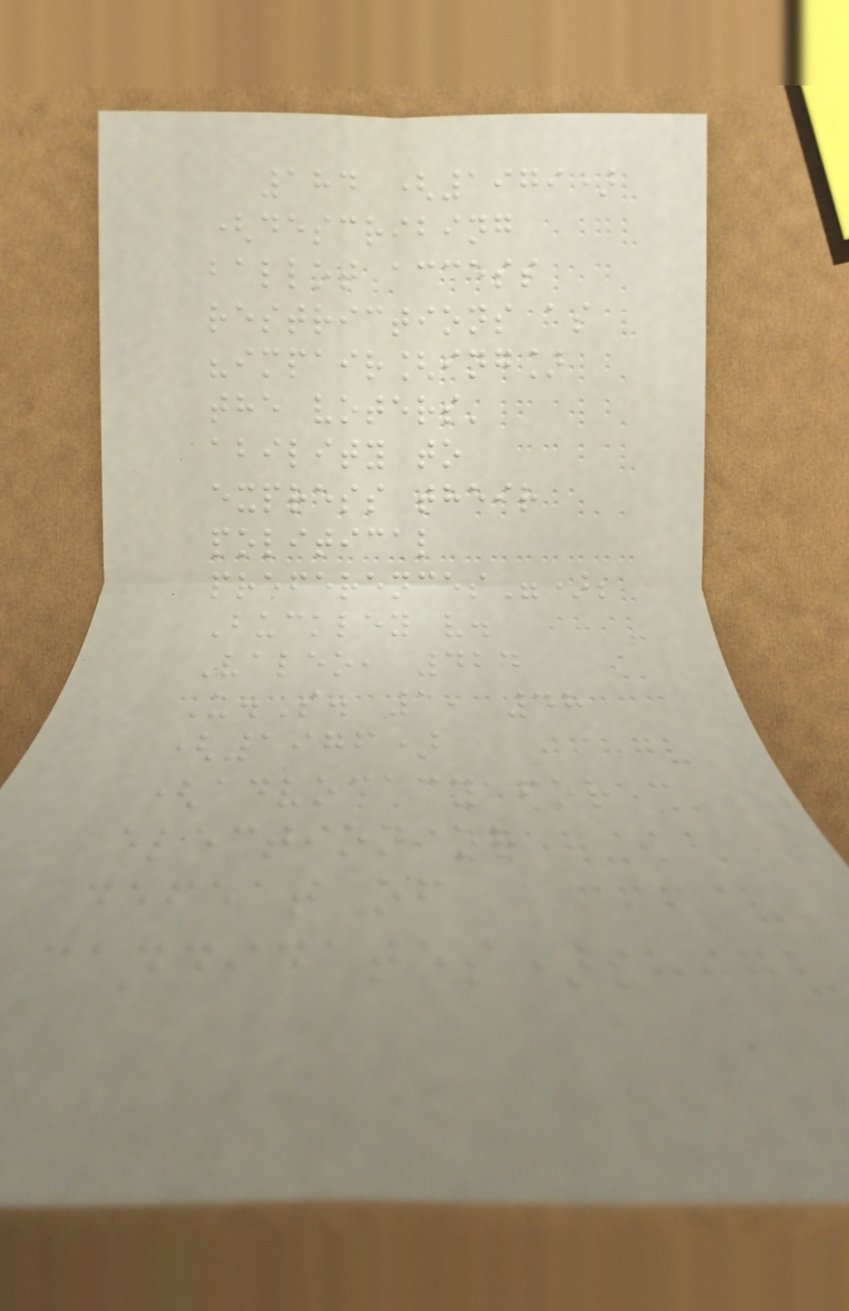184 (1979)
(describing
ballot access
restrictions as
"impair[ing]
the voters'
ability to
express their
political
preferences");
Buckley v.
Valeo, 424
U.S. 1, 48
(1976)
(advocacy for
election or
defeat of
candidates);
